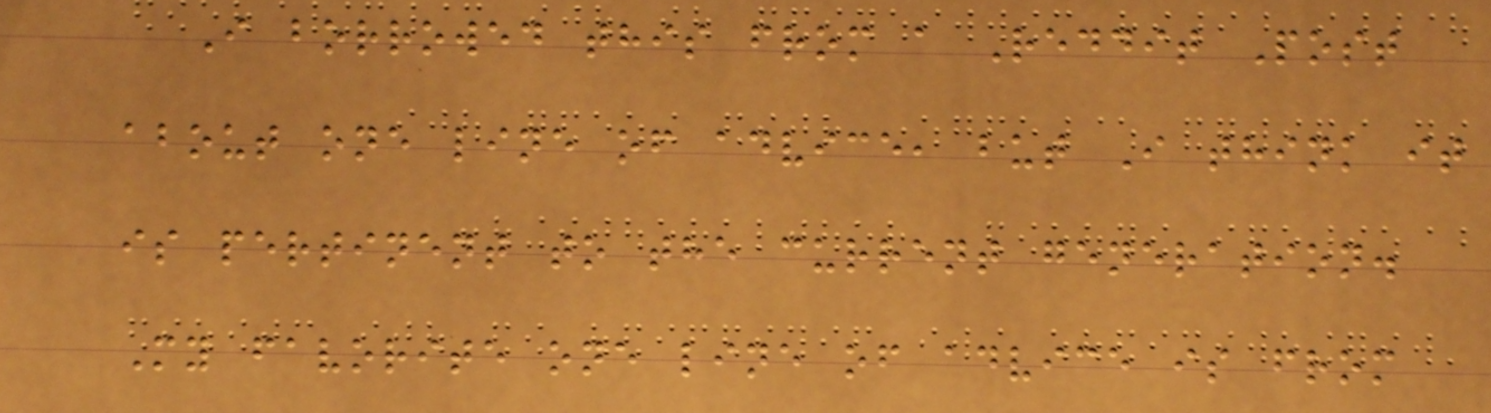I borrowed this from a Reddit Post
about one line of advice, but I think it
is pertinent to the current generation.
My favorite one line of advice is from
